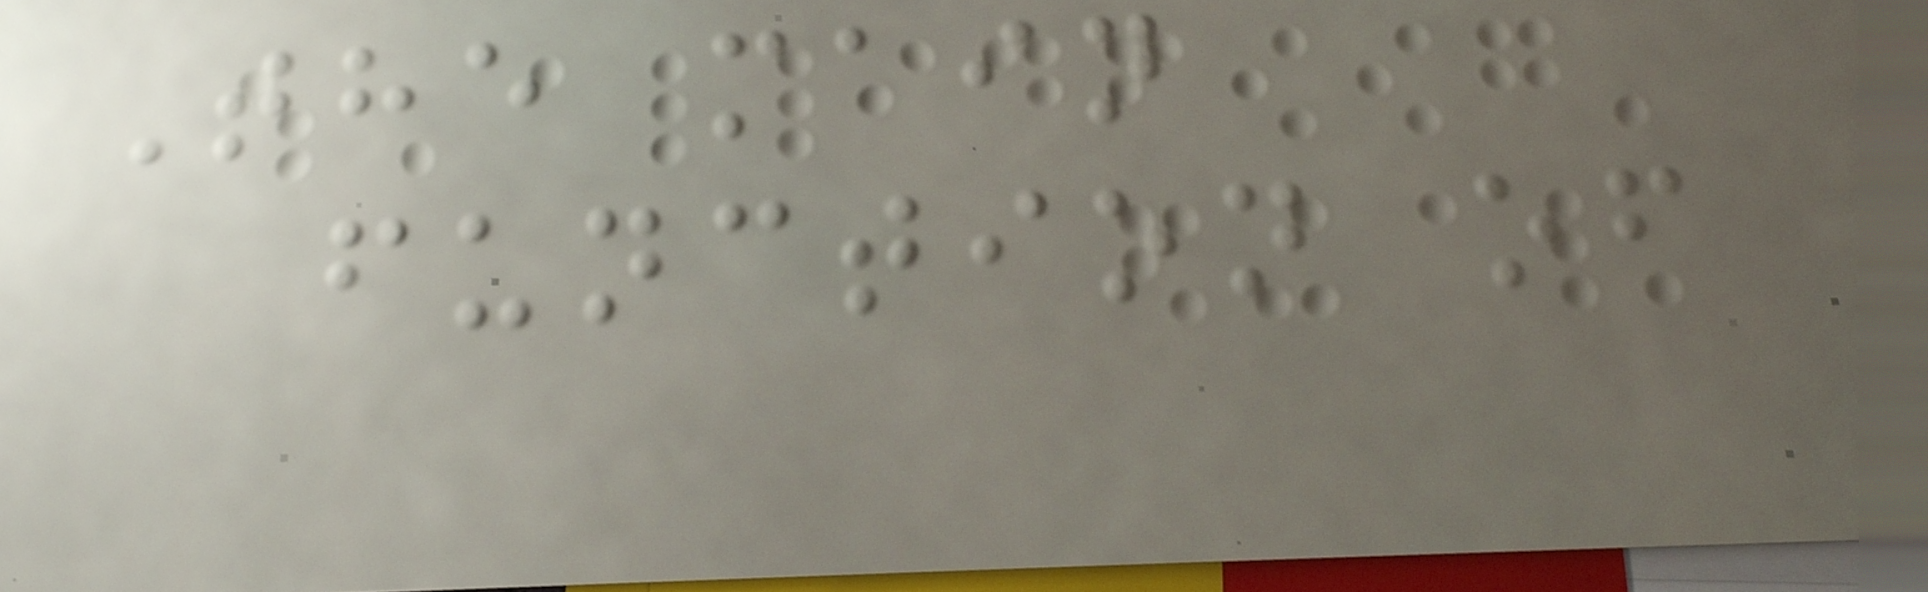The main
function of
